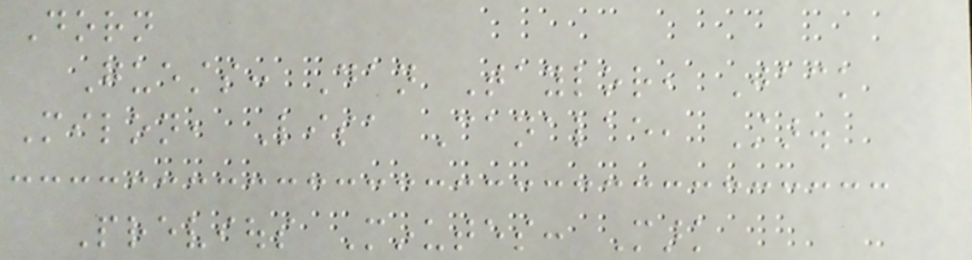Dorn
Guests: Dan Taylor, Jack
Milon, Lisa Canalae, Star.
Previous Minutes: Mark
